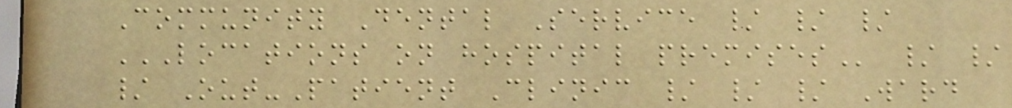Community Dental Service / / /
LOCATIONS ON HOSPITAL PREMISES / /
/ Out-Patient Clinic / / / Ward
